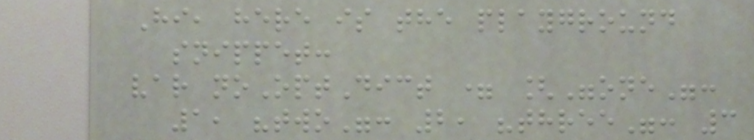Hi, here is the playground
snippet:
var noOptDict = ["one":
1, "two": 2, "three": 3
